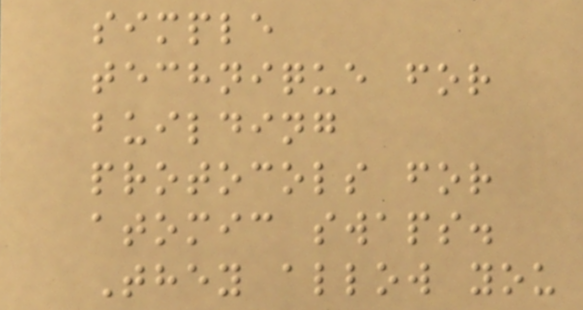simple
technique for
building
protocols for
atomic swaps.
They allow you
